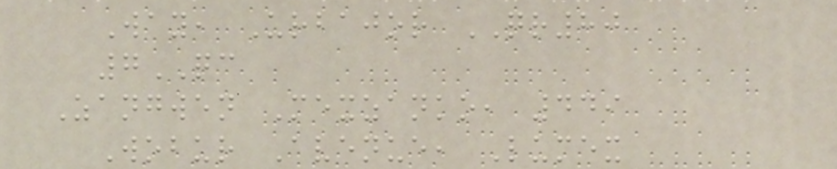Way, Urbajor QR80
7QC
Zangwen Mexzanko, 449
Wobur Avenue, Lumex
